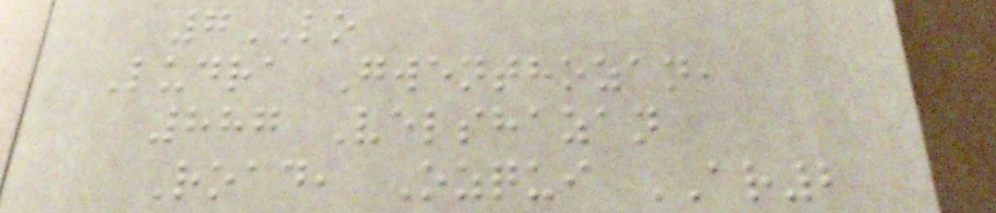7LO
Ludra Gwenthozan,
887 Velshazan
Road, Ozqui AR2
